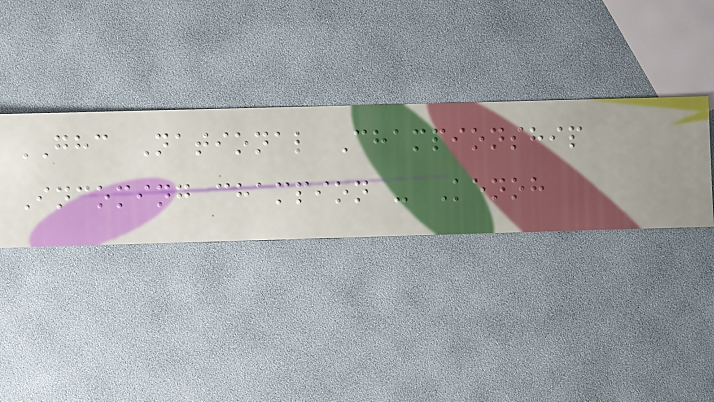GHC National Championship
Incoming champion - Kenoh
